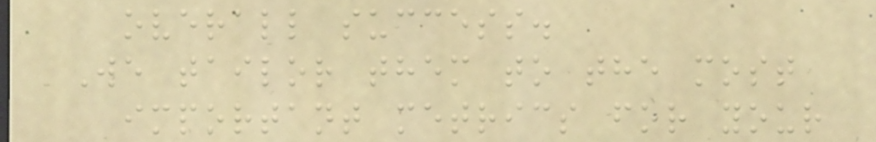overall success.
We tailor them to the most
important metrics for your
